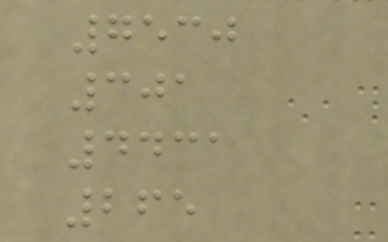7530
301
4431
265
